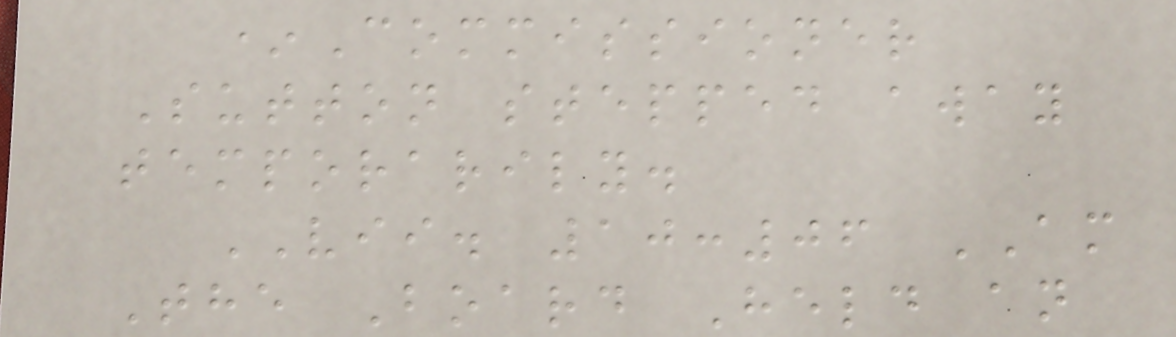*Commissioner
Sutton stepped away
temporarily.
VII. 10:06 AM
The Board Held an
